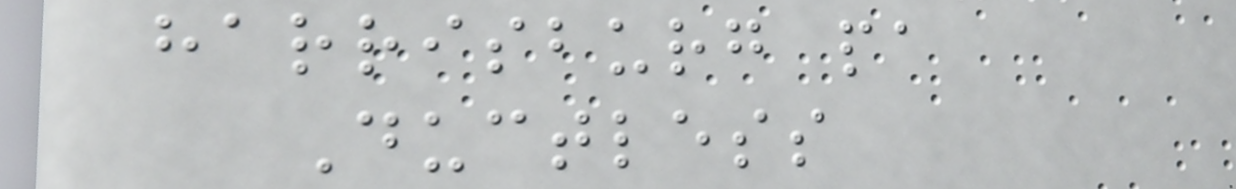harrisburg pa
Ductless
